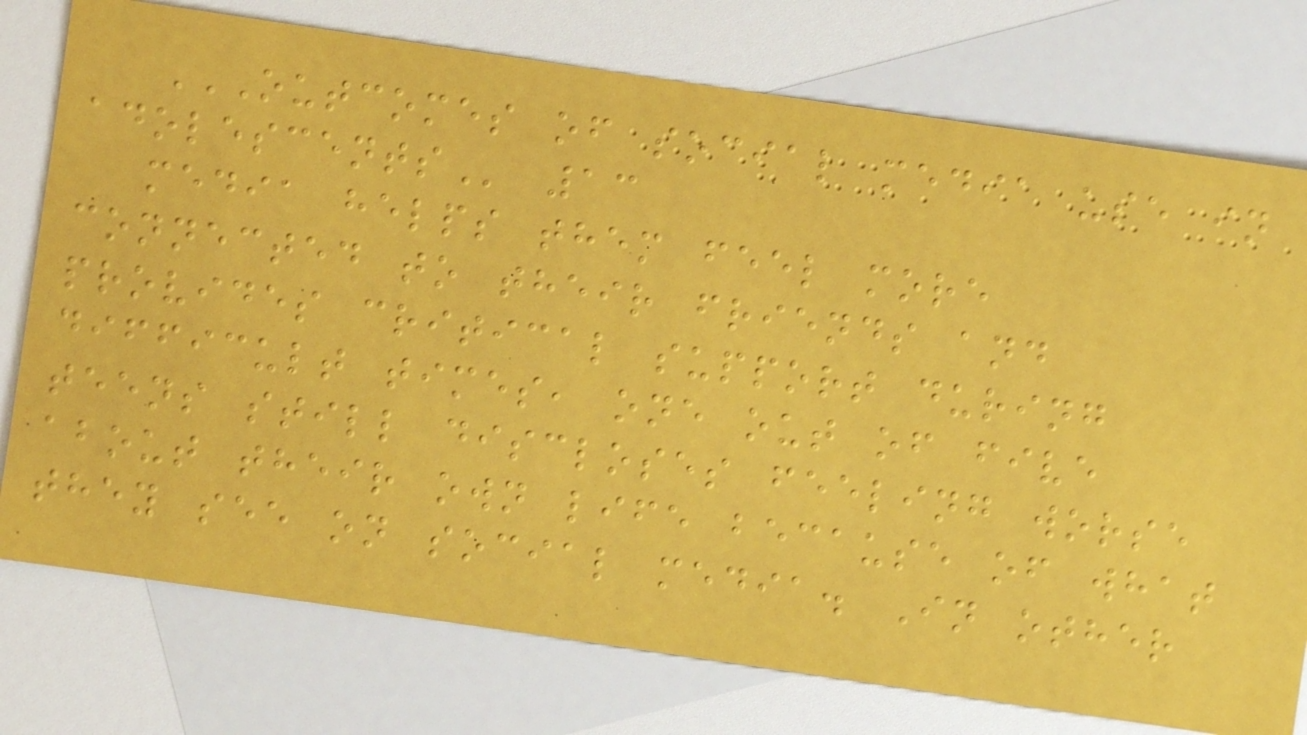OUTCOMES OF SOCIAL MEDIA USE IN
ADOLESCENTS 13
media helps them feel more
connected to their friends and
provides critical support during
difficult times, one out of five
teens still discloses feeling worse
about their own life because of what
they see on social media. In other
